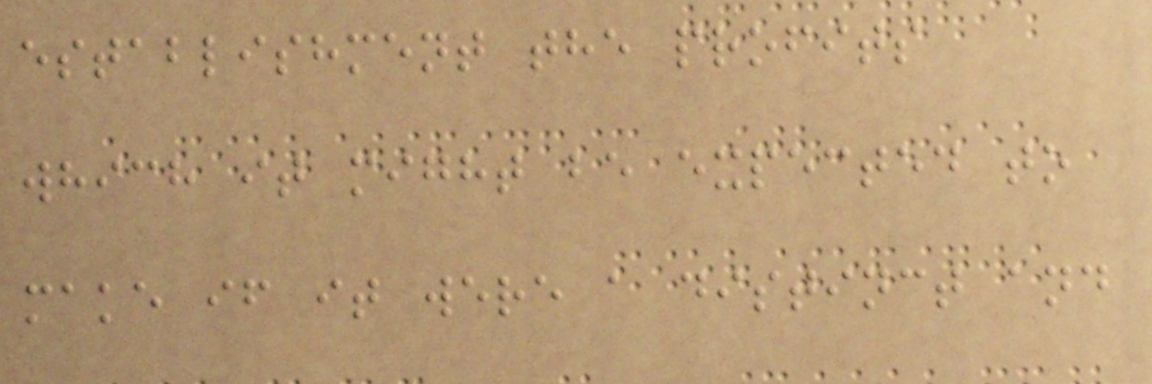establishment the profits
which it might be expected to
make if it were a distinct and
